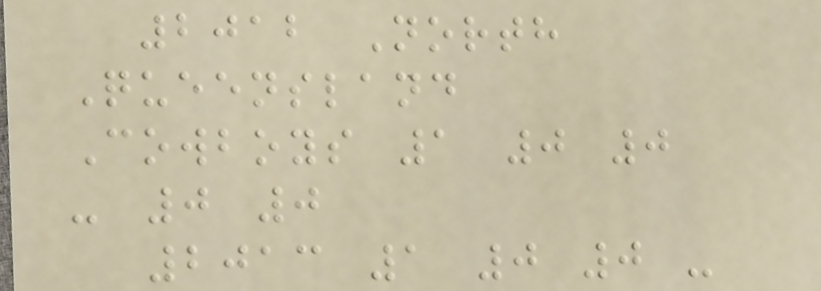2012 North
Queensland
Cowboys 1 0 0
- 0 0
2013 1 0 0 -
